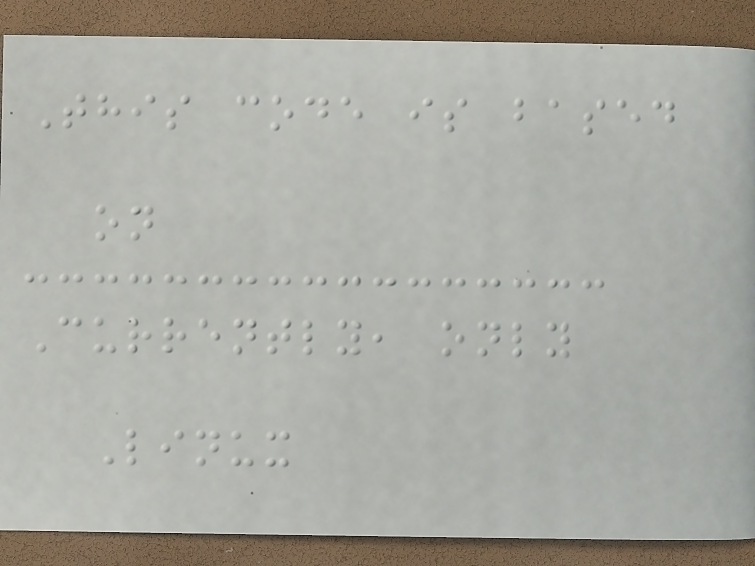This code is based
on
Currently, only
Linux
